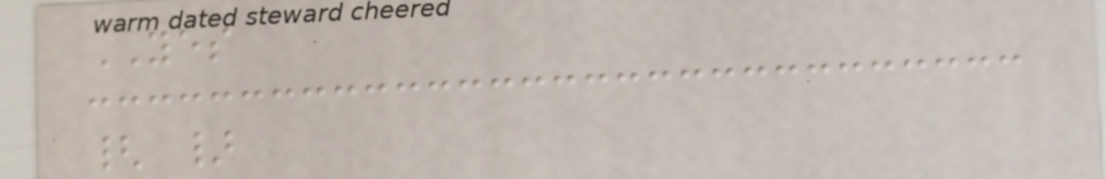YES
{ }
